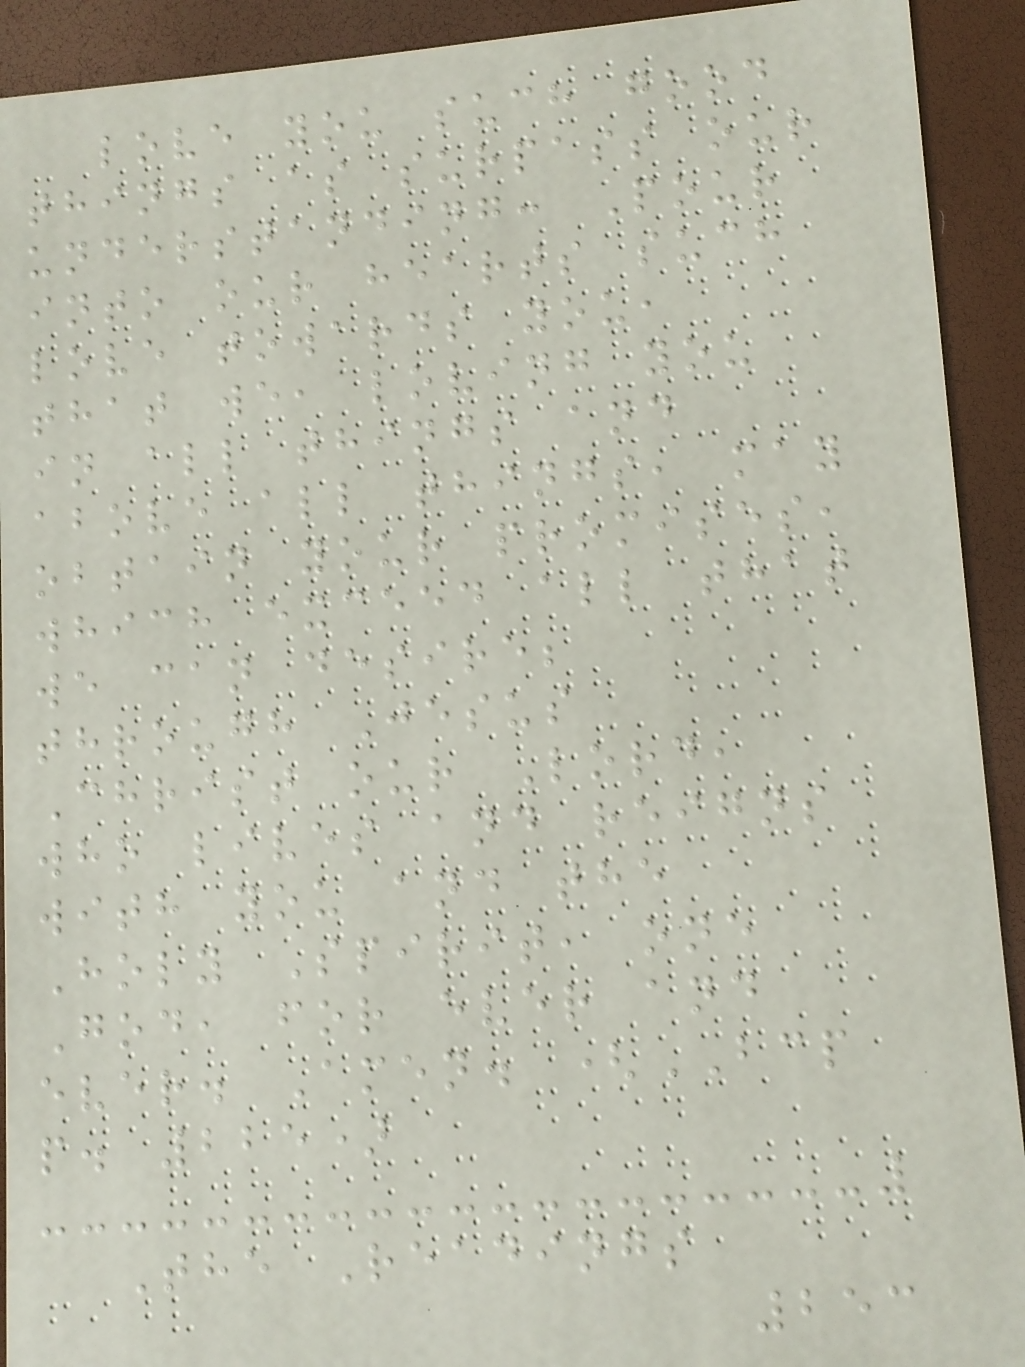love you such good
things as surpass our
understanding: Pour
into our hearts such
love towards you,
that we, loving you
in all things and
above all things, may
obtain your promises,
which exceed all that
we can desire;
through Jesus
Christ our Lord,
who lives and reigns
with you and the
Holy Spirit, one
God, for ever and
ever. Amen. (BCP
p. 225)
The Readings
253
